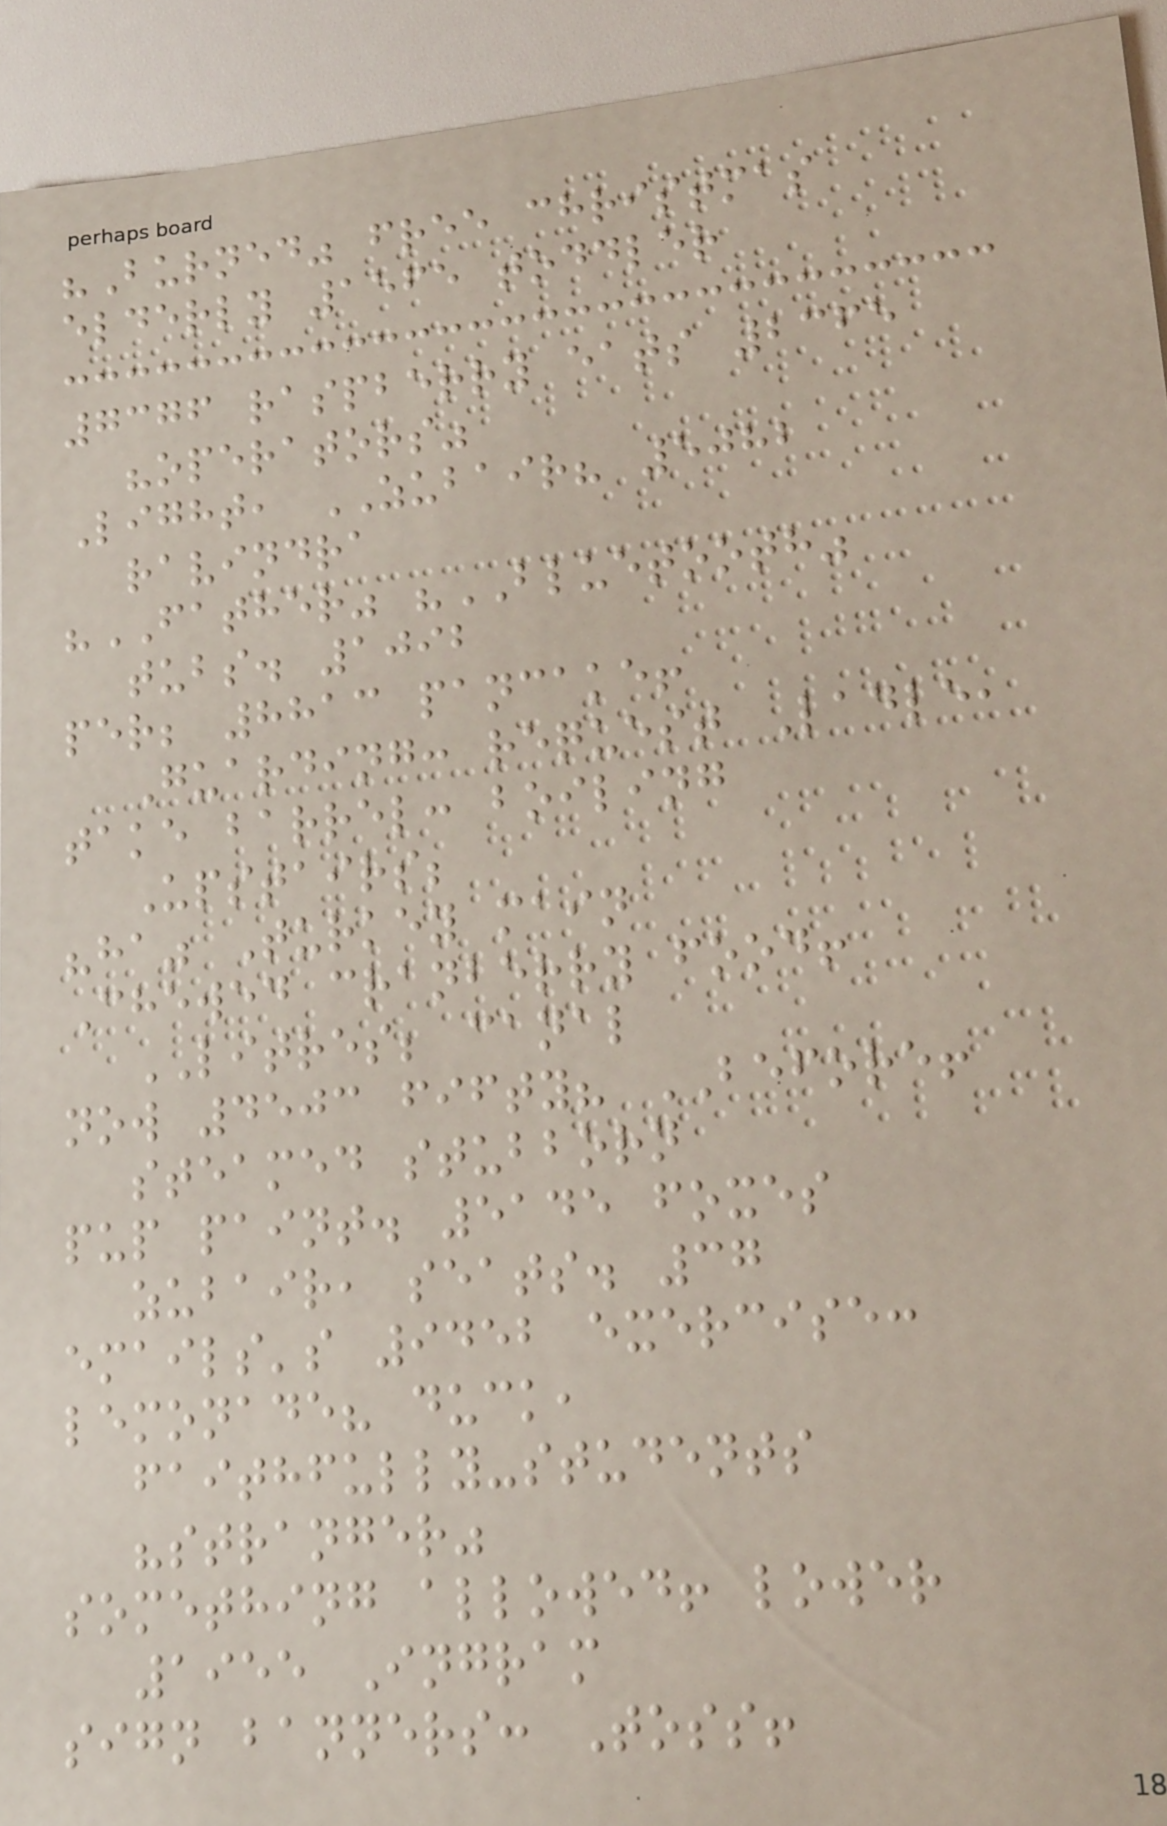"Burned" free christmas
elderly 1565 toddler
7376 raspberry eats 2365
"operators"
Light, ZUBAIR? 5082
ravindra
"FATHER" "BLUETOOTH"
tubs. 1092
per; 8813 pancake!
Guarding: request Ladle,
take barrel: boiling
Upstairs;
"ha" Turkey main
Chewed cranberry food!
LITRES; canal
now 4503 fifty? BEFORE!
steamed stubborn
pup paint. 5145 foxes
zubair, seats. 37
emails's 9452 exercise:
lemonade? duck,
faithfully-students
"stranger"
something allowed! lower
1955 Ingram
sign banners: Toss!
